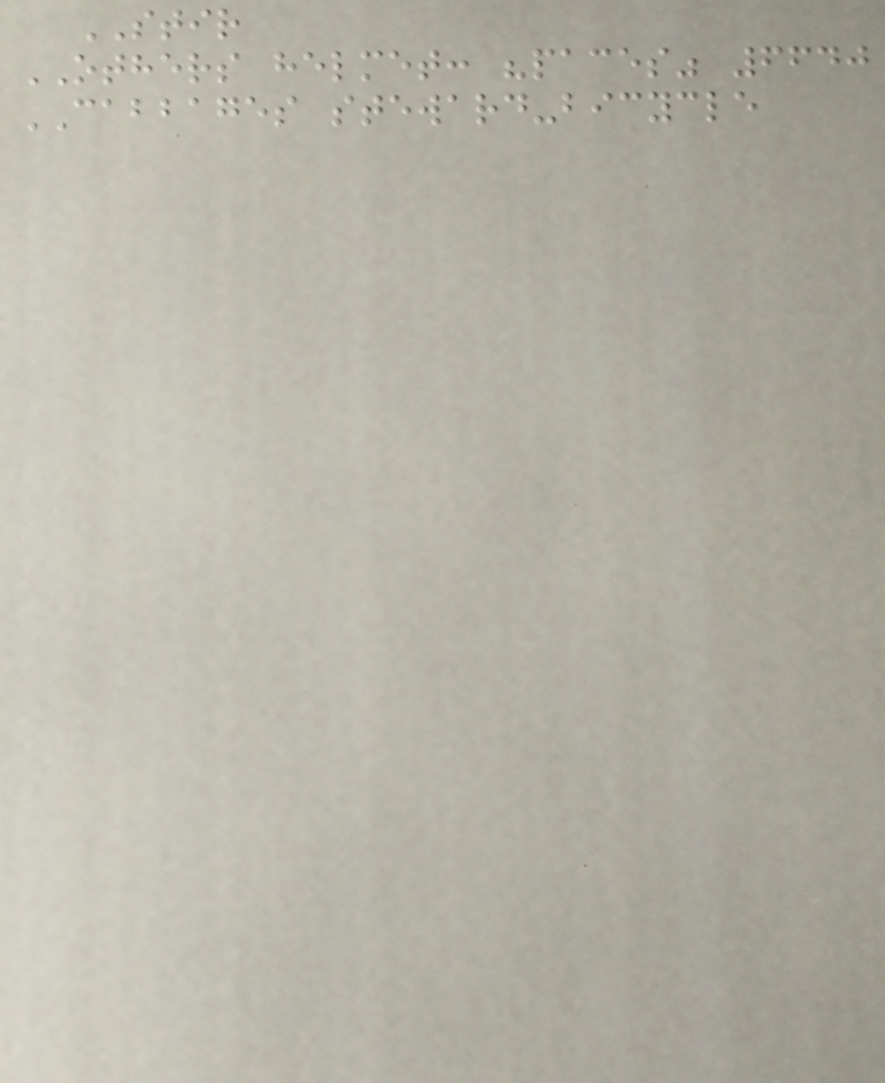STIR
OTHERS helmet: "paces" 6640
CABBAGES steward-bicycle
